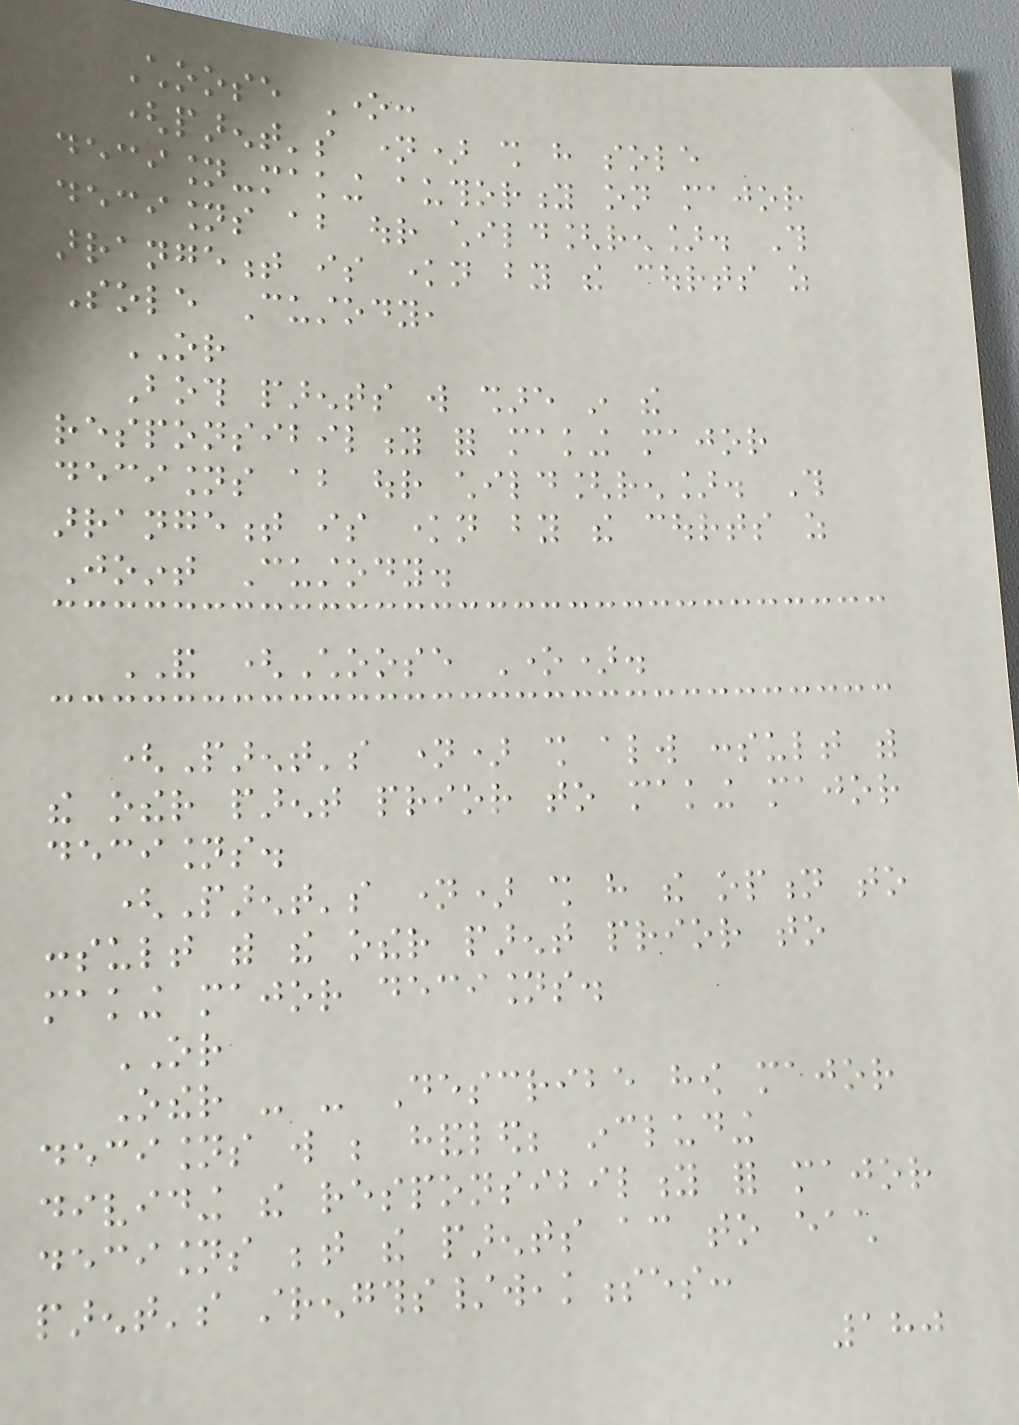Choose One:
(parent's name) shall have sole
decision-making authority on major
decisions about our child[ren]. This
arrangement is known by the courts as
Sole Custody,
OR
Both parents will share in the
responsibility for making major
decisions about our child[ren]. This
arrangement is known by the courts as
Joint Custody.
AND (Choose One).
(Parent's name) shall always consult with
the other parent prior to making major
decisions.
(Parent's name) shall have the option to
consult with the other parent prior to
making major decisions.
OR
Other - - Describe how major
decisions will be handled; including
dividing the responsibility for major
decisions between the parents according to each
parent's strengths/weaknesses:
180
